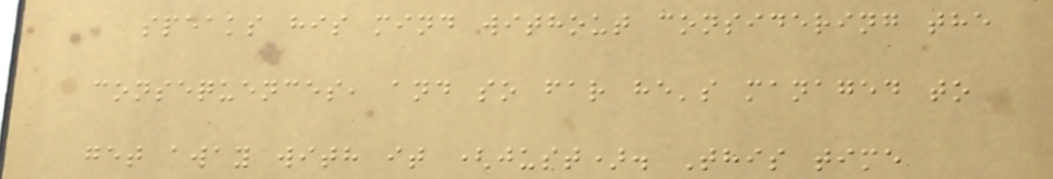speaks his mind without considering the
consequences, and so far he's managed to
get away with it (just). This time
